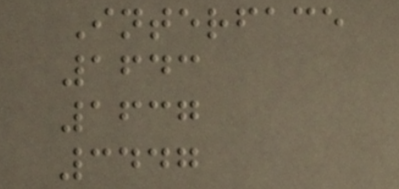Interface
1643
1637
3447
